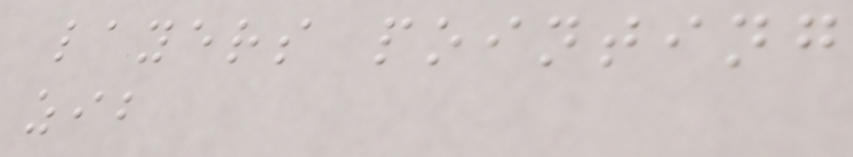layers pointing
zib
